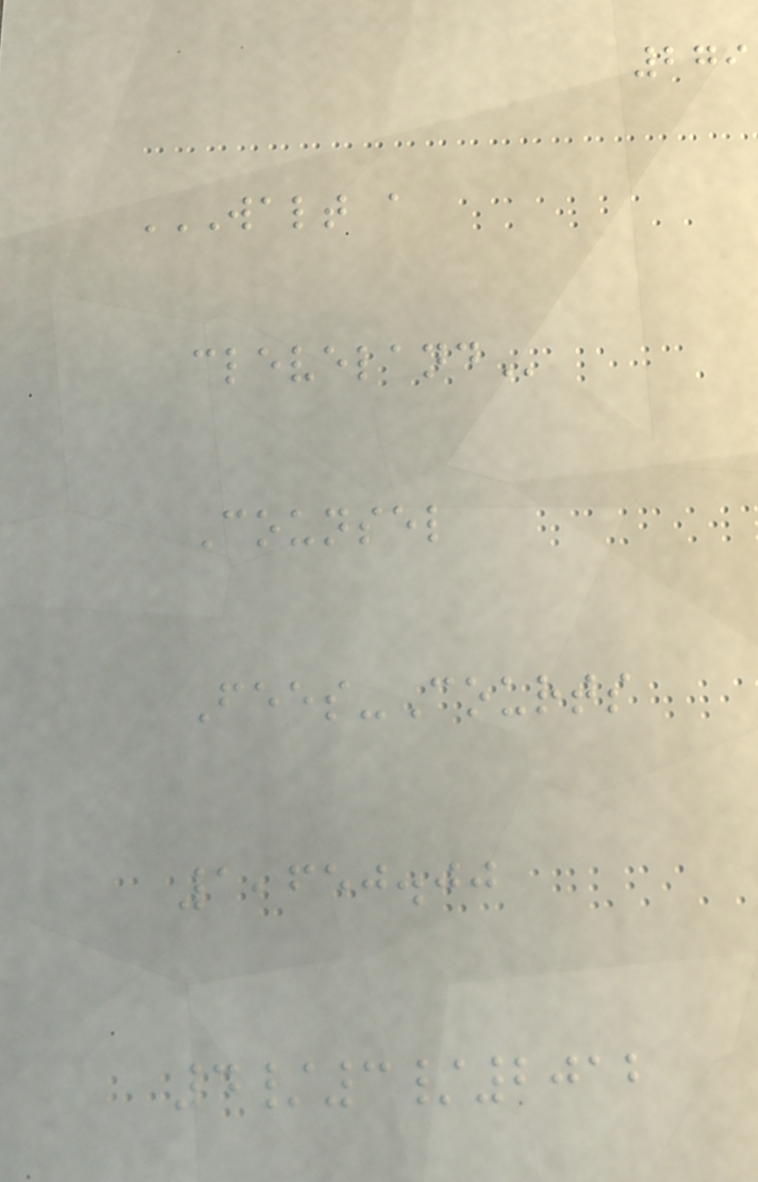279
WALT A
CLEVELAND
Counsel
Fees-Courts
1,650.00
4/3/2012
